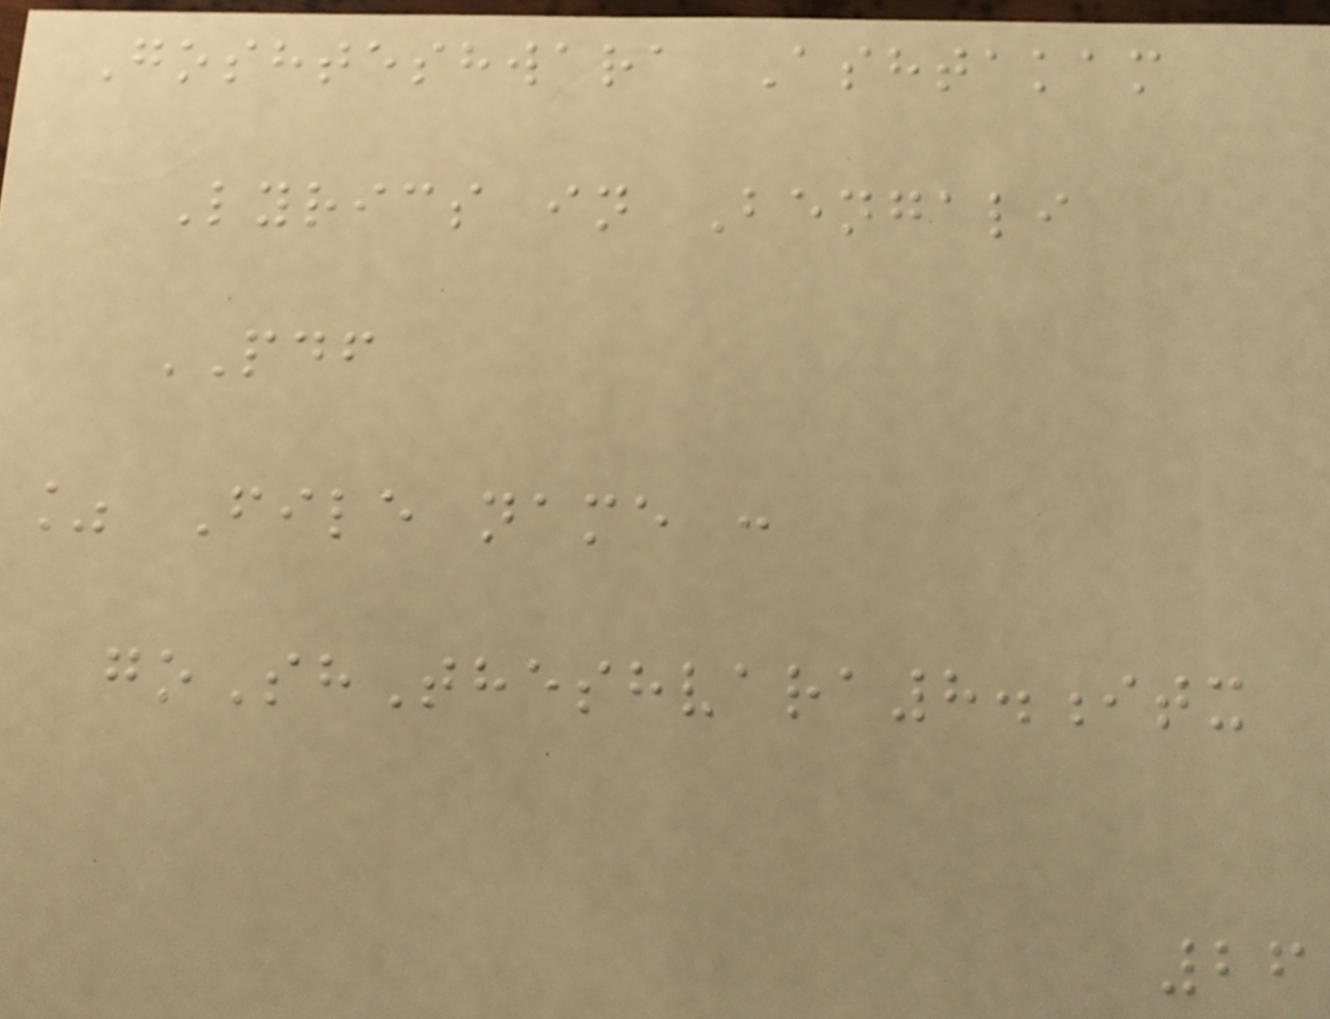Goshteshwara Ashtakam
Lyrics in Bengali
PDF
% File name :
goShTheshvara8.itx
26
